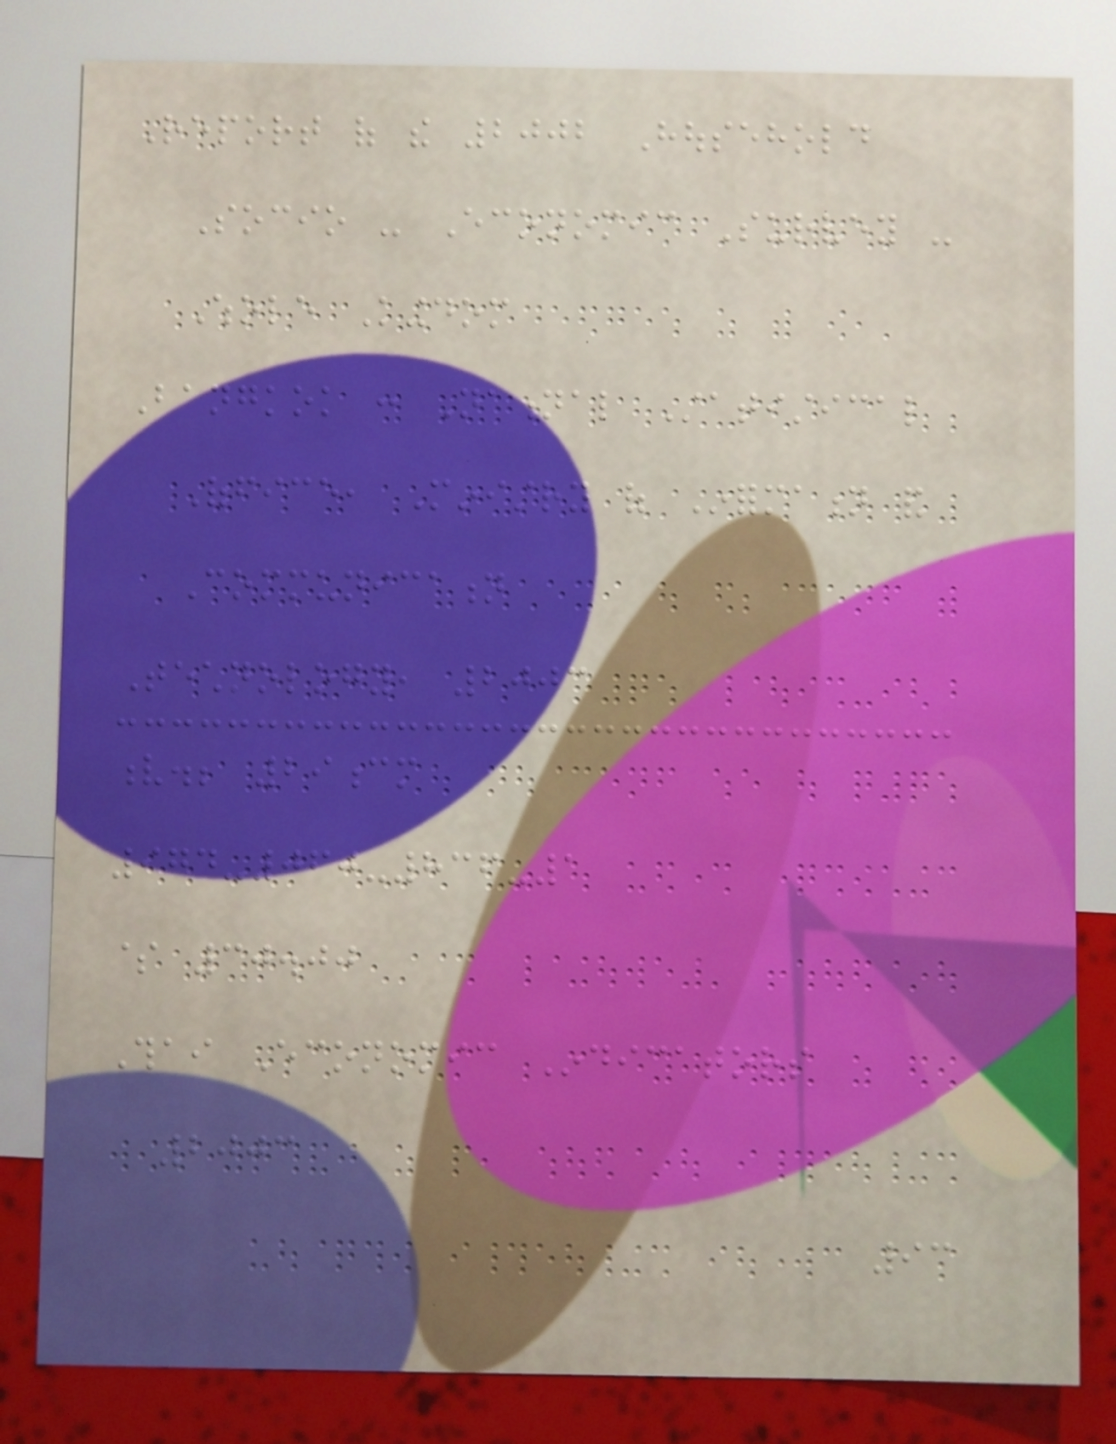Report of the 2002 Household
Socio - Economic Survey -
Whole Kingdom
Bangkok : National Statistical
Office, Ministry of Information and
Communication
Technology, 2003
v.; 29cm
974-060-836-1
$ 30.00
Thai Economic Indicators
2003
93
